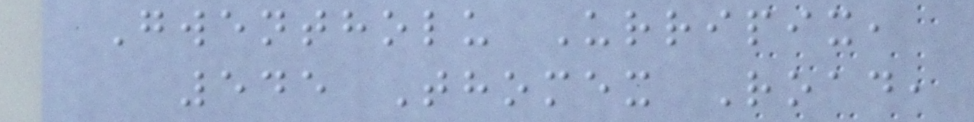Gwentholu Urripix,
545 Thomex Road,
